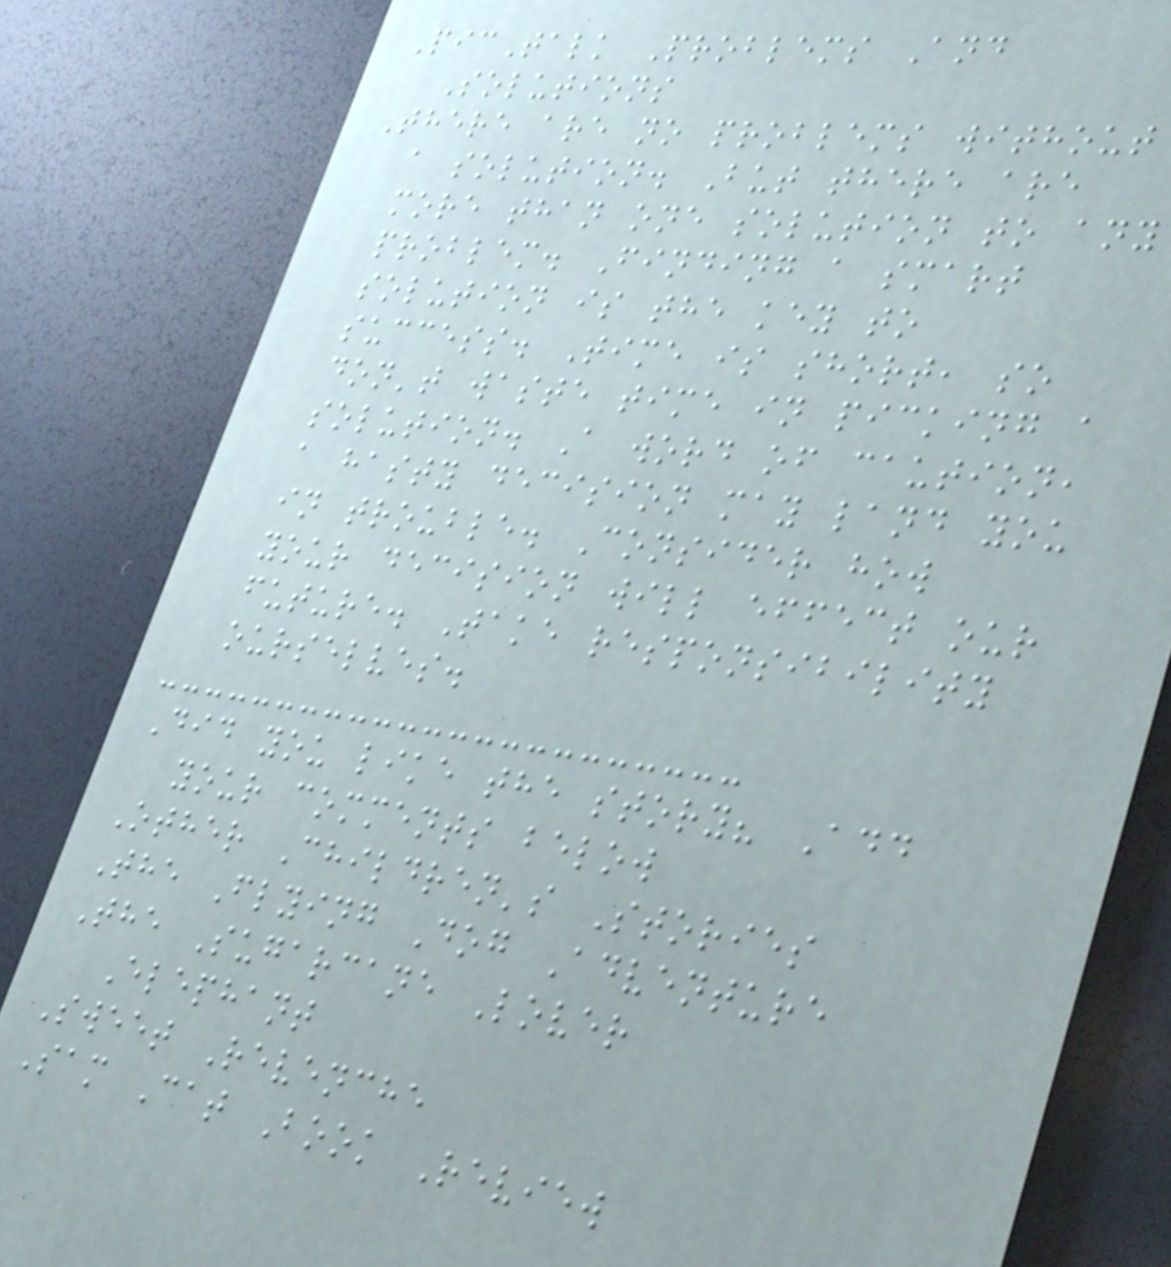PicTalk Problems And
Solutions
There are no problems without
a solution. But there are
more than one solution to any
problem. Finding a smart
solution is the key to
success. Time is short, so
don't waste time in picking a
solution. A word of caution,
a hasty decision may land you
in trouble. Consider how
your decision will effect our
future. Take responsibility
ourselves.
Did you like the story? Add
your comments below
Other Children's Stories
The Flying Dog Adventure
The Sugarcane Lover
Elephant
Sweet Revenche
Sam Cat Book Review
